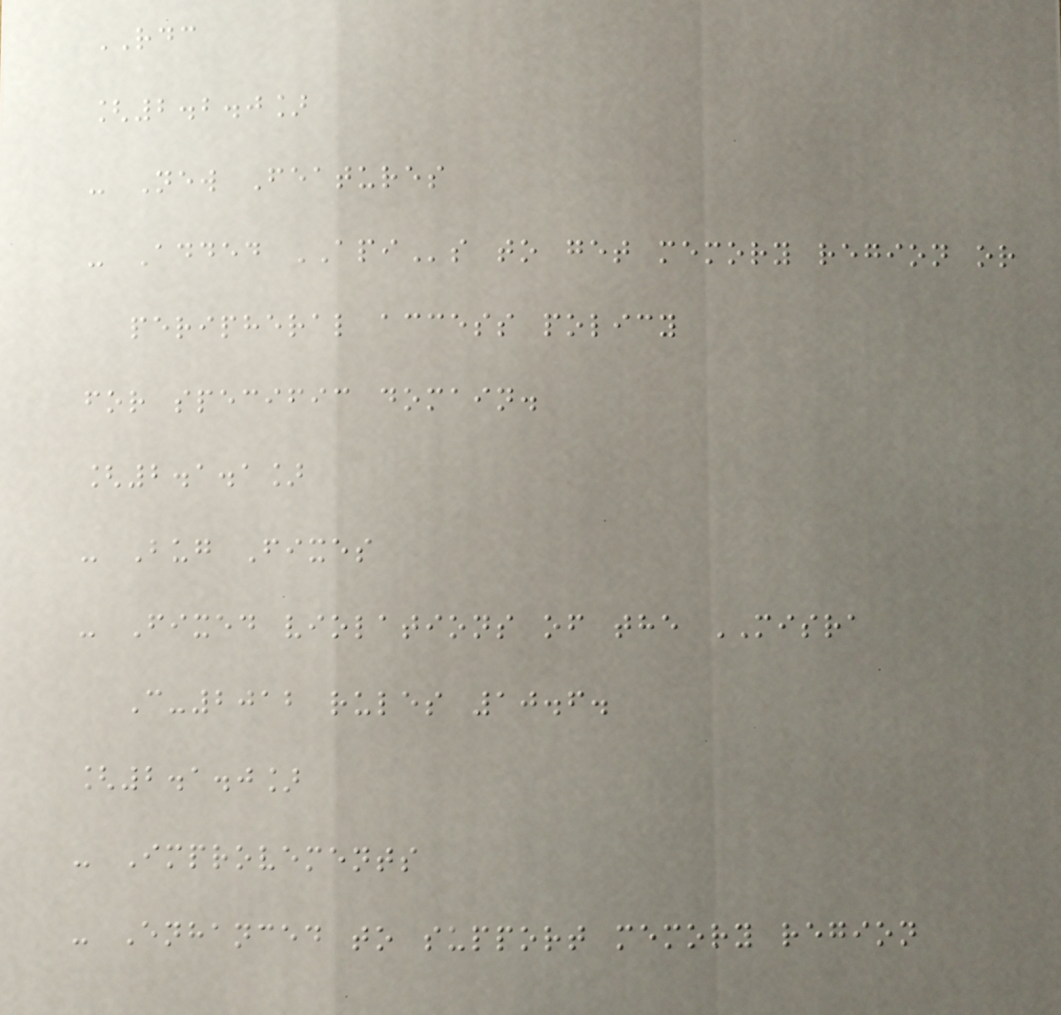RDC
[2.2.0]
- New Features
- Added APIs to get memory region or
peripheral access policy
for specific domain.
[2.1.1]
- Bug Fixes
- Fixed violations of the MISRA
C-2012 rules 10.6.
[2.1.0]
- Improvements
- Enhanced to support memory region
